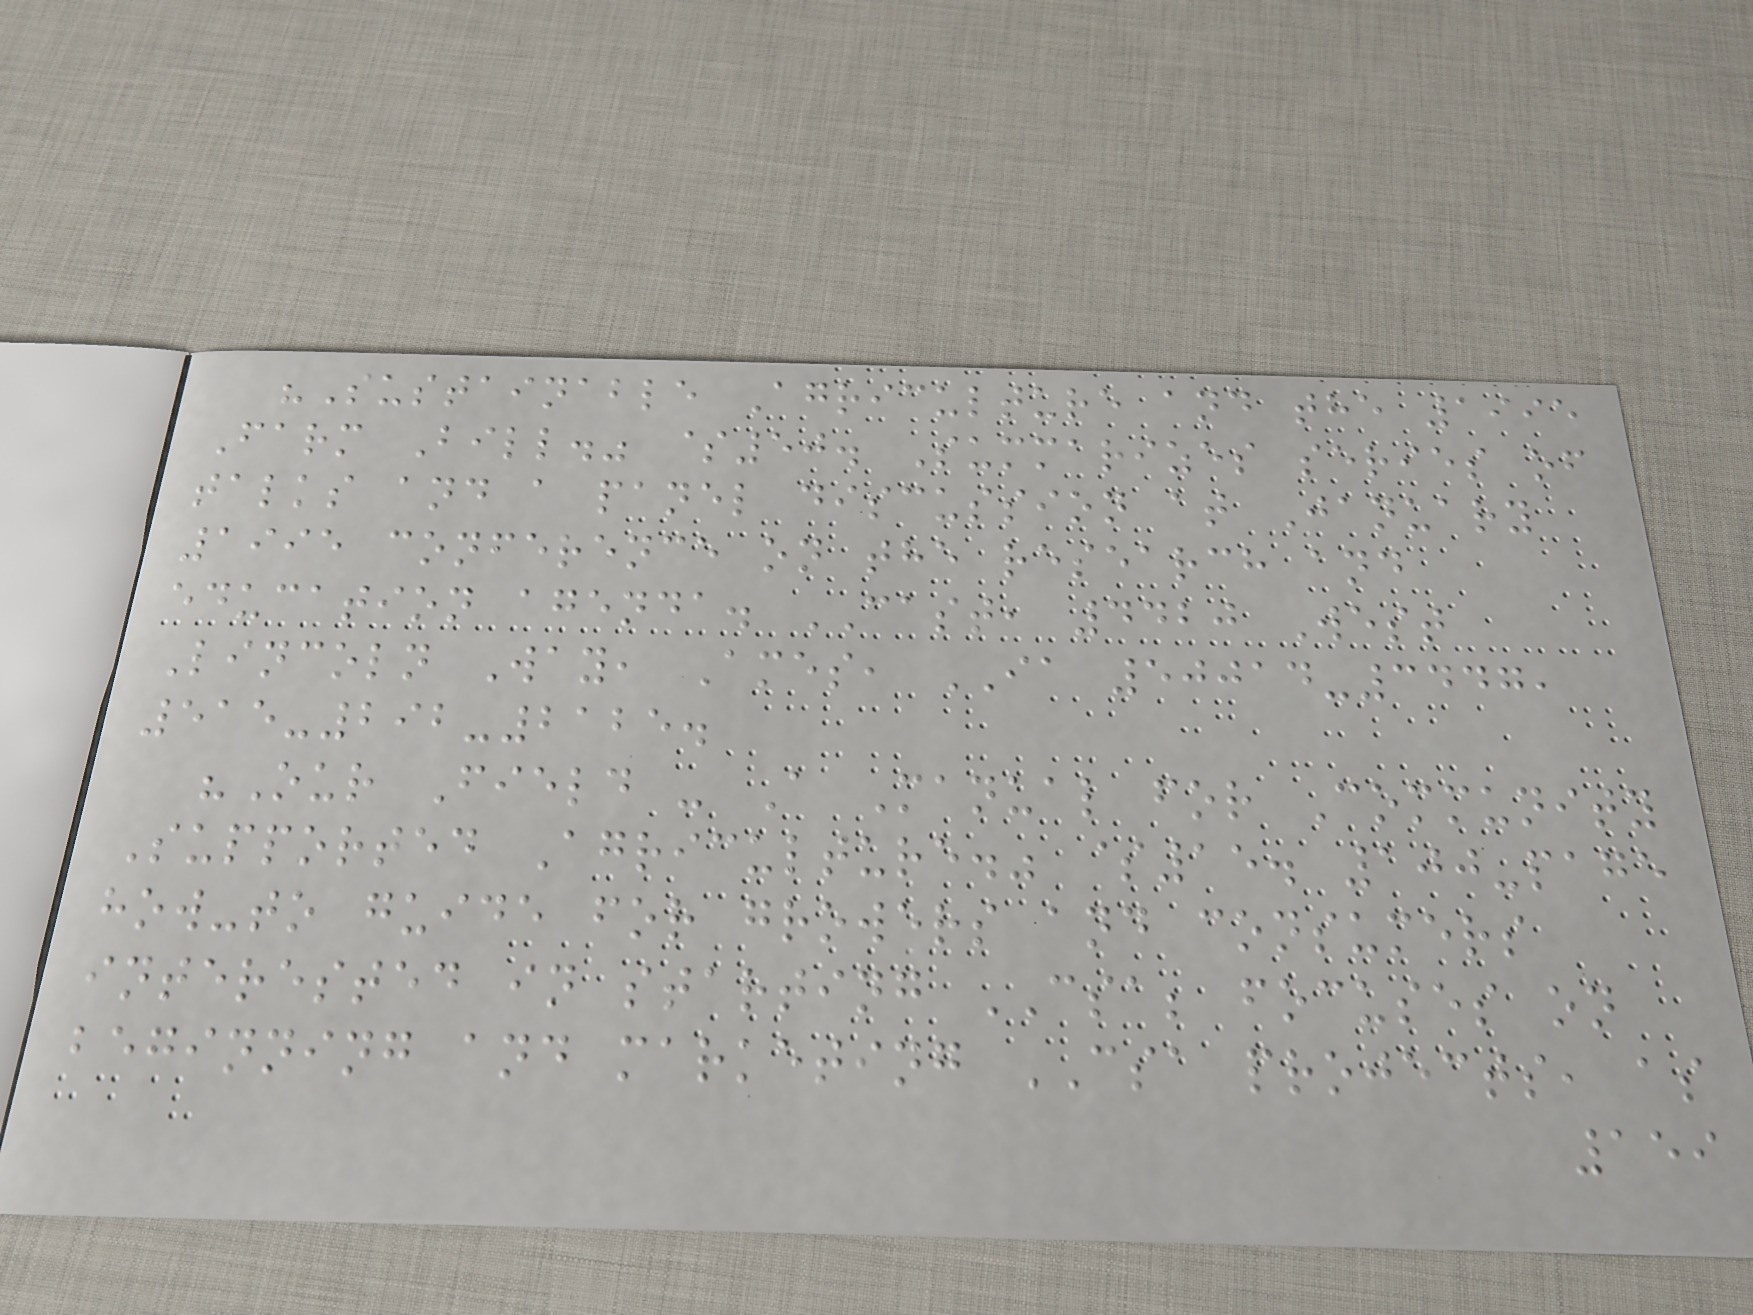"Sustainable Agriculture and the 1995
Farm Bill." $50. Summarizes series of
talks and a panel discussion at January
1995 conference on the research and
education agenda. CAST, 4420 West
Lincoln Way, Ames, IA 50014-3447,
515-292-2125.
"Our Field - A Manual for Community
Supported Agriculture." $15. 100-page
how-to guide for growers and consumers
interested in starting CSA; focuses on
beginning and marketing CSA projects, as
159
